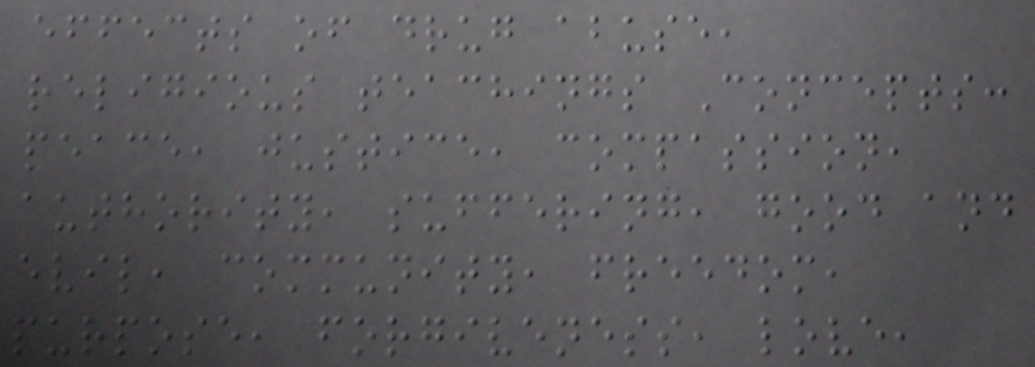effects of drug abuse,
religious teachings Concepts:
peace, justice, compassion,
authority, suffering, good and
evil, community, freedom,
purpose, forgiveness, love,
